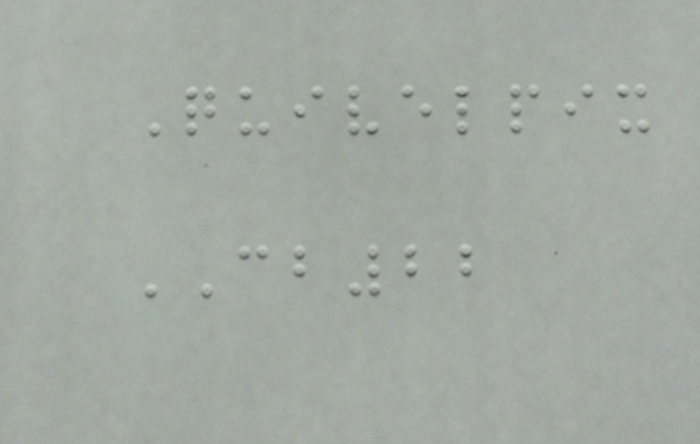Quivelpix
CB22
